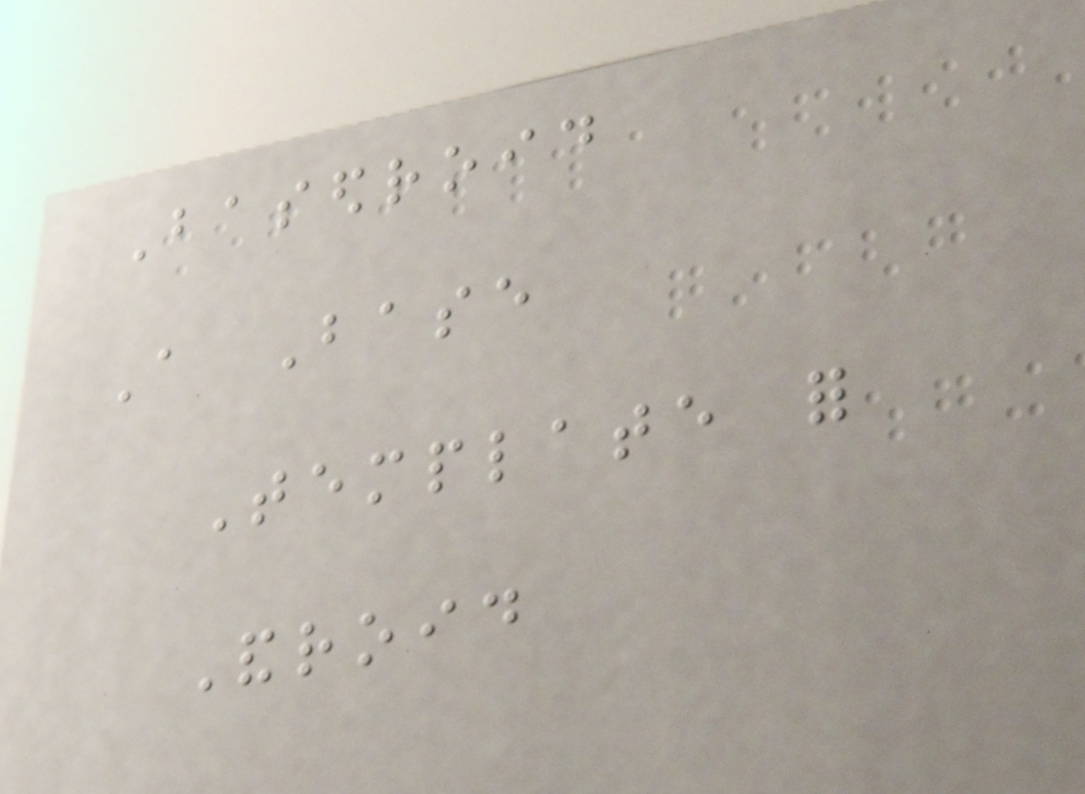Basedroid
A Base
Template for
Android
